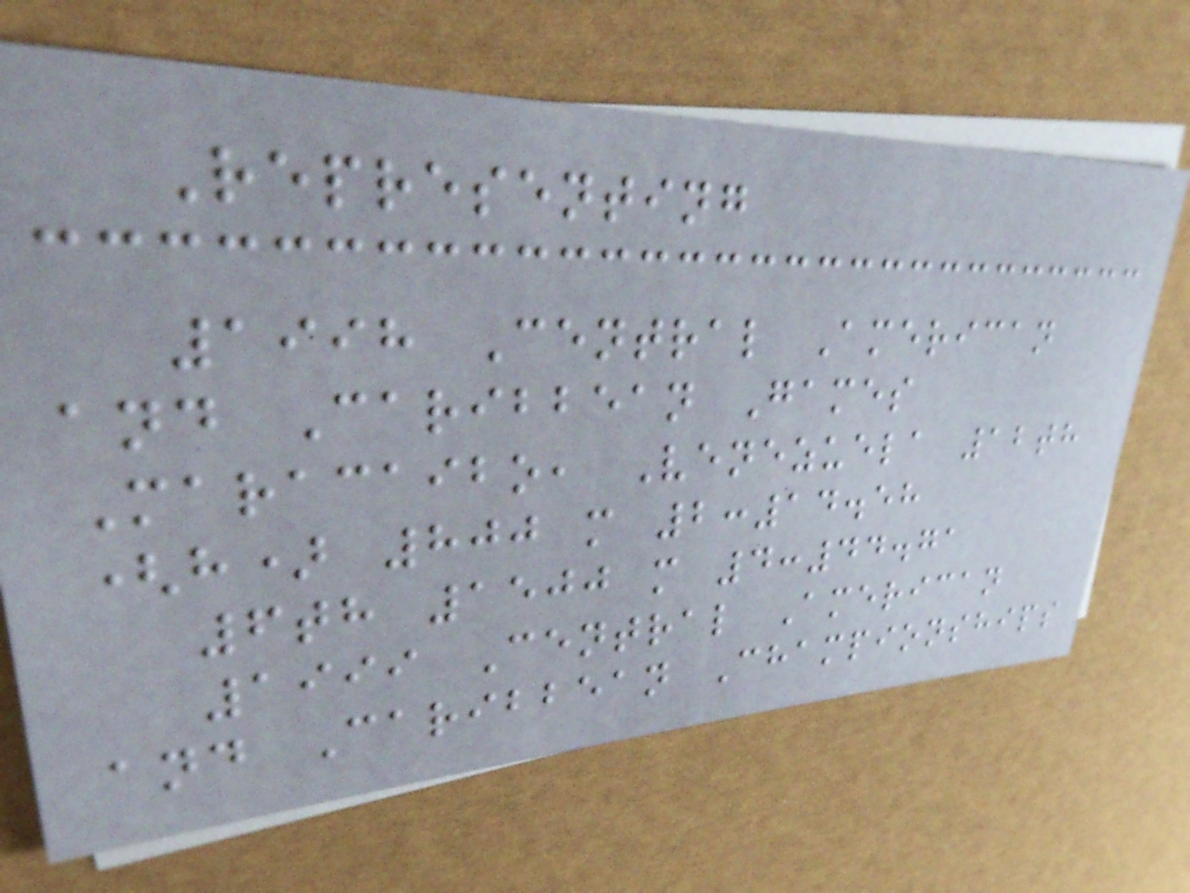Representing
1998 Central American
and Caribbean Games
Maracaibo, Venezuela 12th
(h) 800 m 2:14.58
6th 1500 m 4:44.71
1999 Central American
and Caribbean Championships
